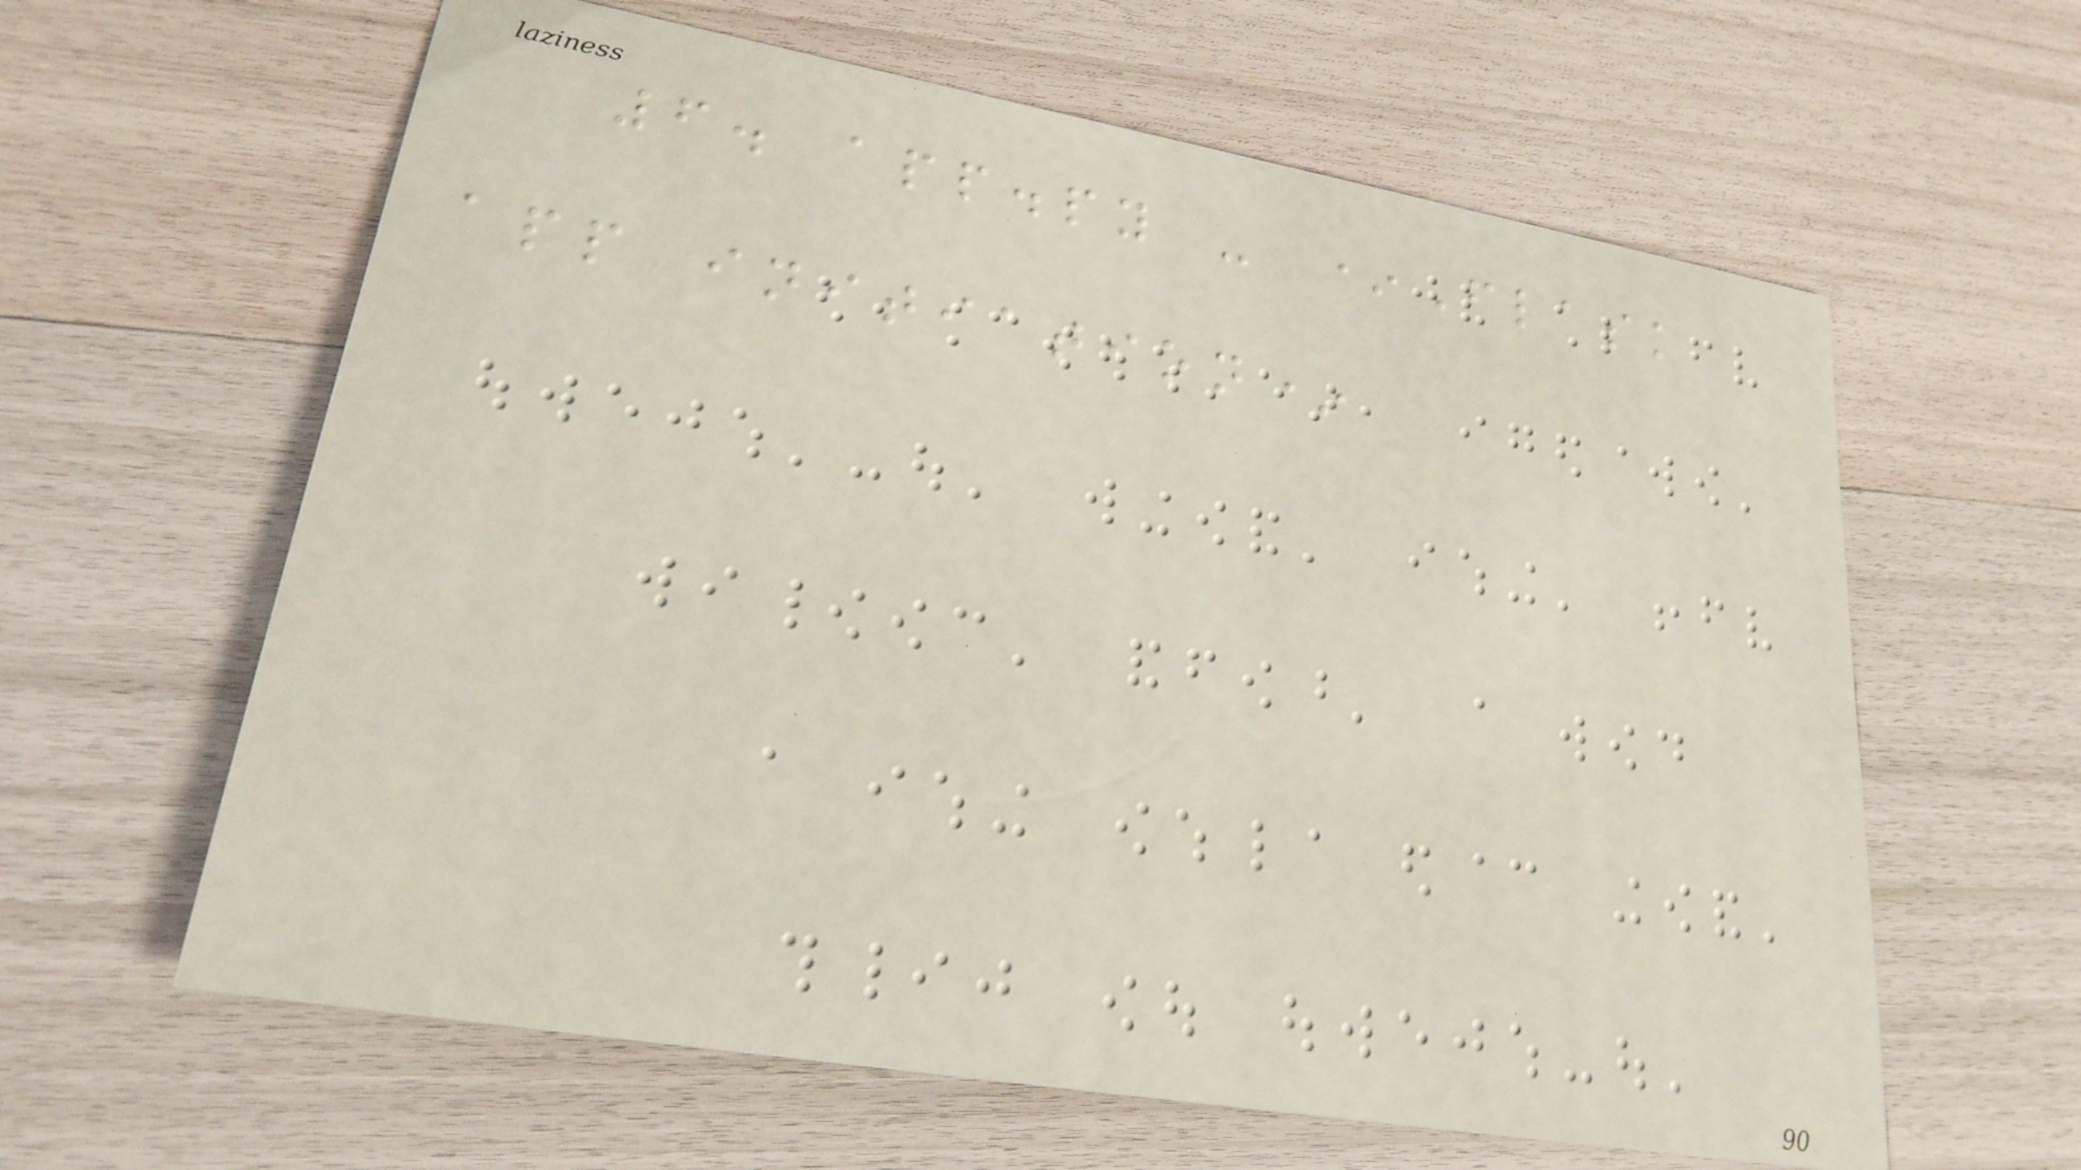6. app.py - *Flask
app initiation*
